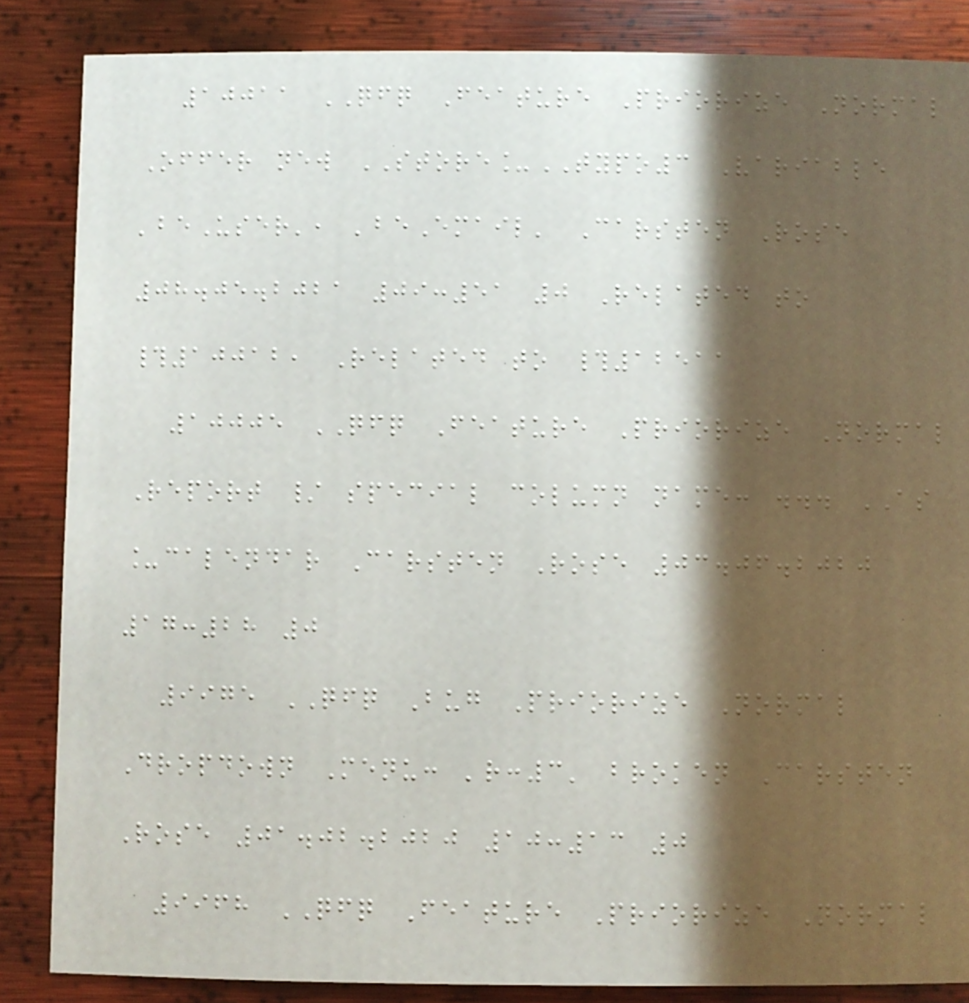10011 QFQ Feature Priorize Normal
Offer new STORE_TYPO3 Variable
'beUser', 'beEmail' Carsten Rose
08.05.2021 09:51 0 Related to
#10012, Related to #12511
10005 QFQ Feature Priorize Normal
Report / special column name: ... AS
_calendar Carsten Rose 03.06.2020
17:28 0
9975 QFQ Bug Priorize Normal
Dropdown Menu: 'r:3' broken Carsten
Rose 01.02.2020 10:13 0
9968 QFQ Feature Priorize Normal
